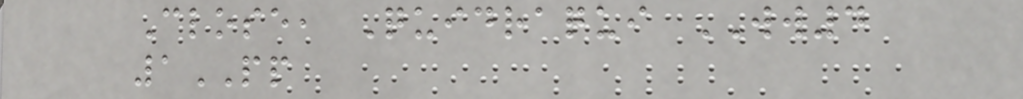Close, Quidraqui WW4
1PP
